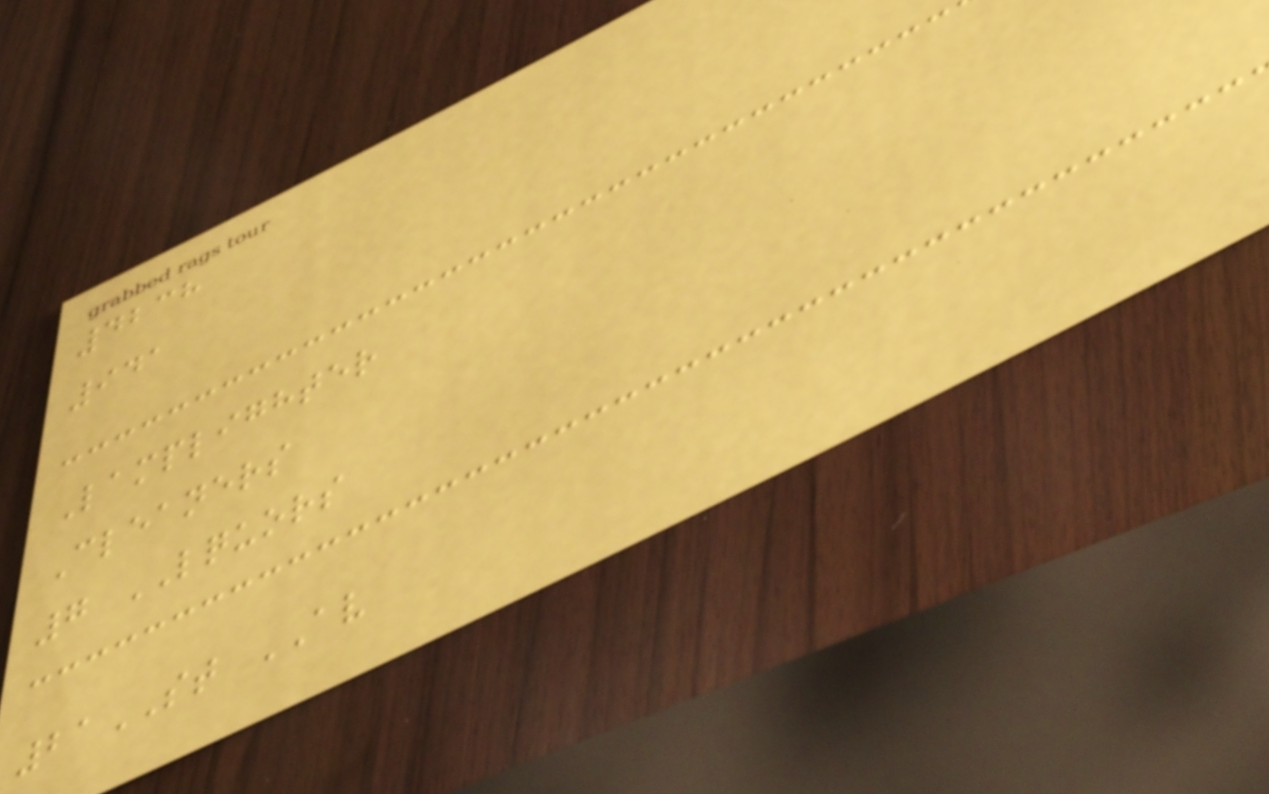4238
941
Lamplighter
Cleaners
7 LQUORS
21ST AV
